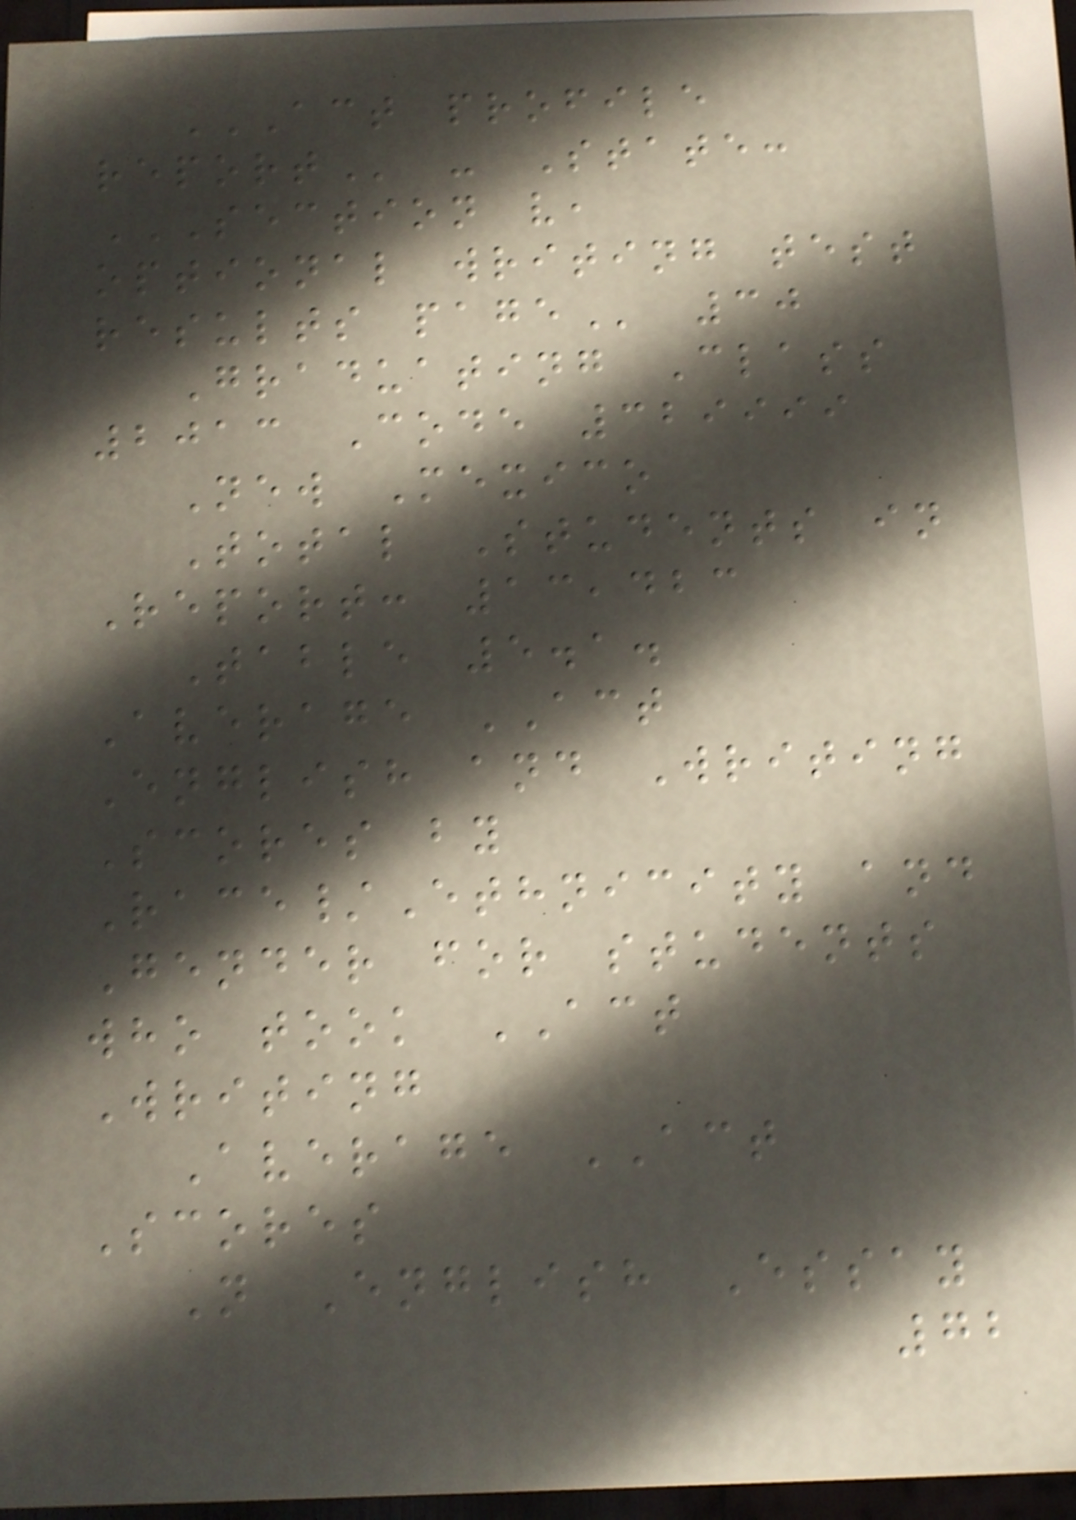ACT PROFILE
REPORT - State:
SECTION V,
OPTIONAL WRITING TEST
RESULTS PAGE 30
Graduating Class
2013 Code 329999
New Mexico
Total Students in
Report: 13,423
Table 5.1.
Average ACT
English and Writing
Scores by
Race/Ethnicity and
Gender for students
who took ACT
Writing
Average ACT
Scores
N English Essay
72
